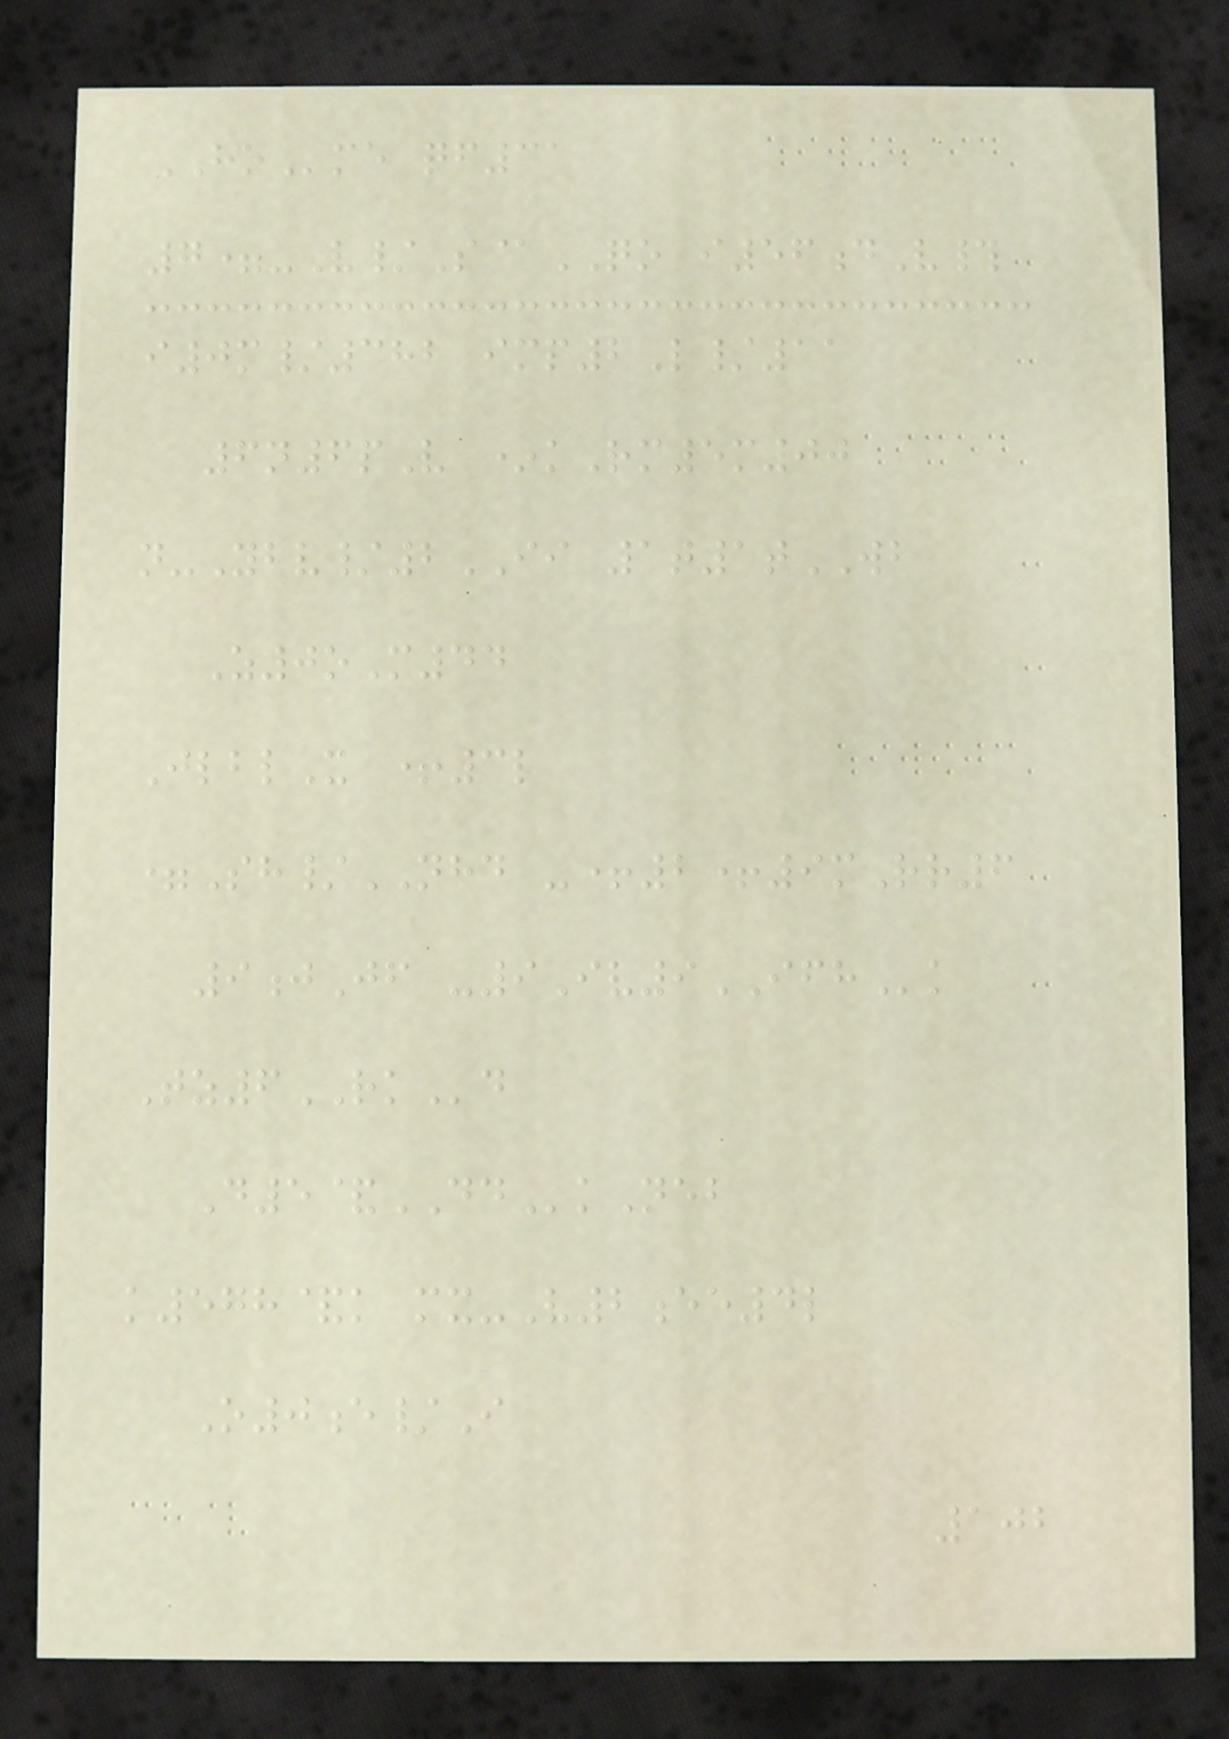HOme qf31
7=-V/S@QO i56dV#
i0m/382 imp2L/11
6n6pV *kRm5m00
n-Ybv/2II 1t1tWB
Z0oM44
JlblX +3l
=Sh/NHD -+2+9mRr6
9jJf -9Iv9IFHk
Tz6RKd
D5&DDkNeb
k578&k mx-V2ee4l
O0e/I
102
